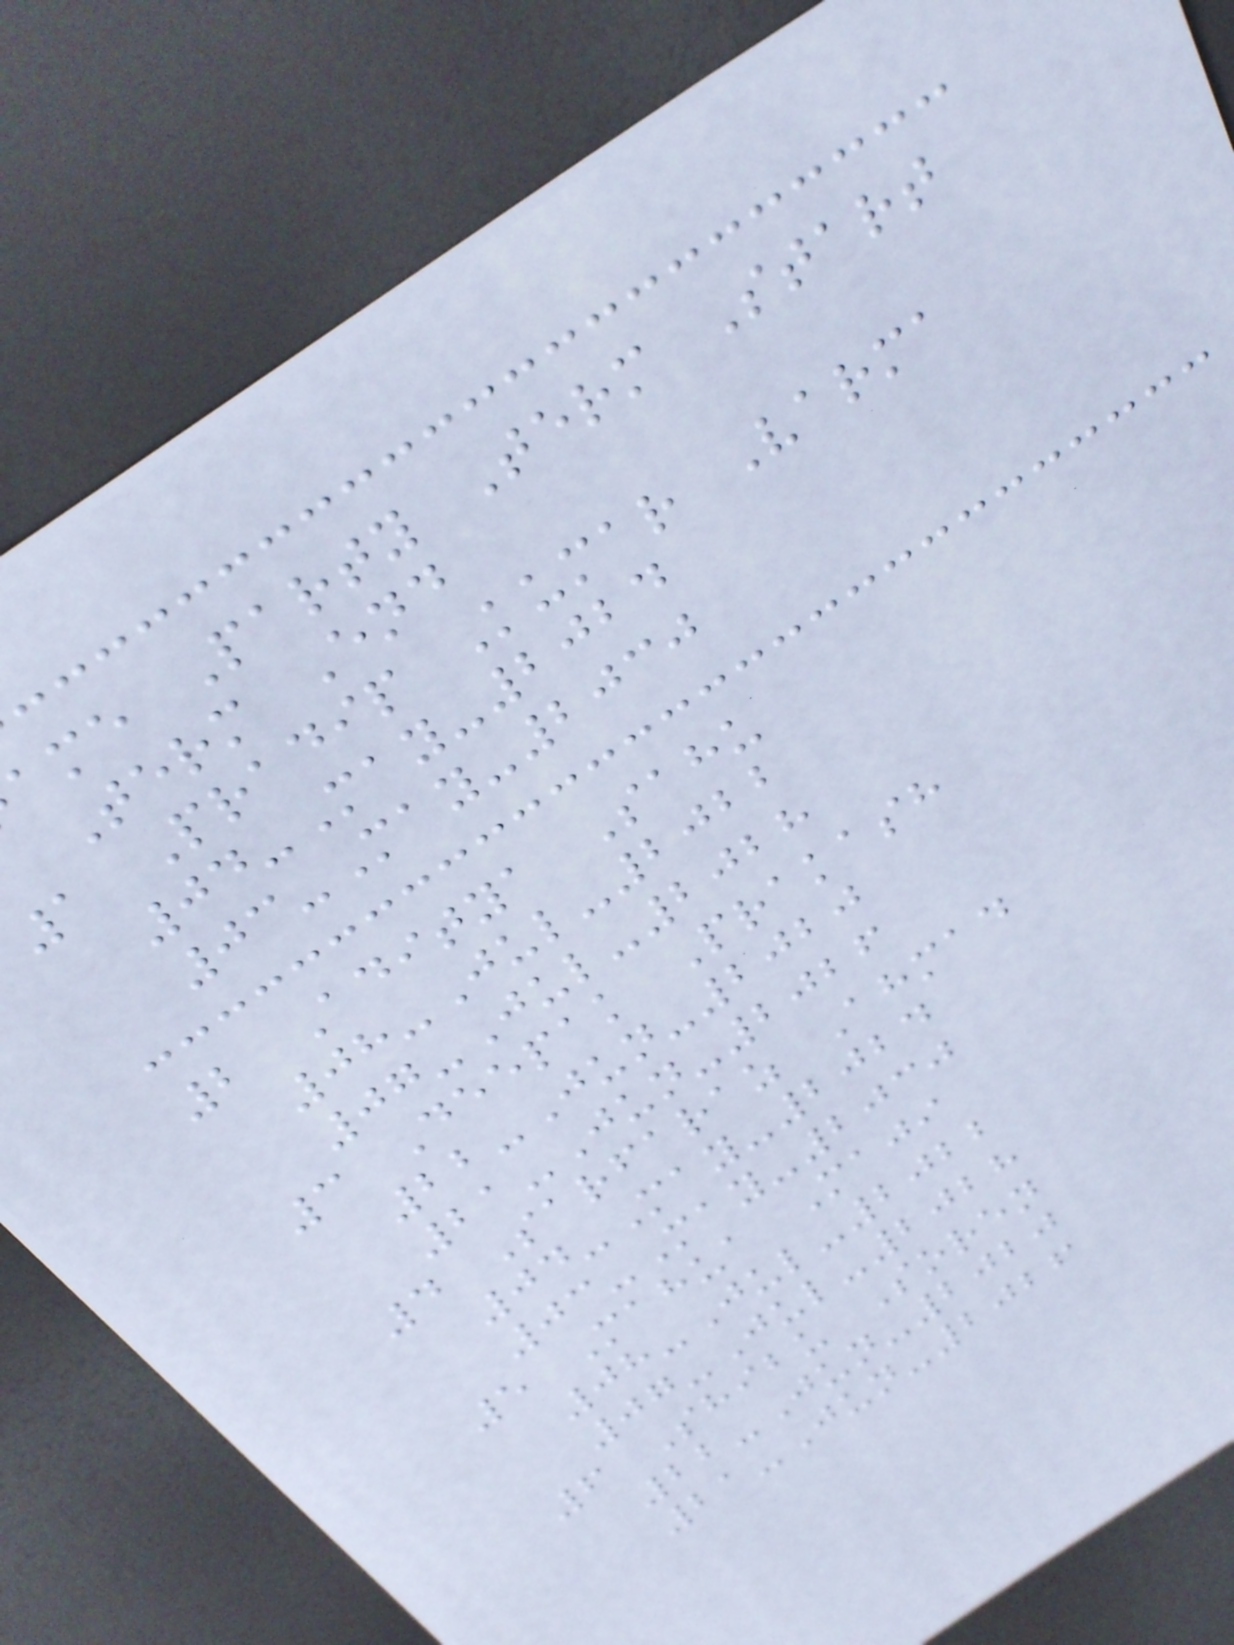ame Party Term Start
Term End
1 Pradip Kumar Varma
04-May-2024
03-May-2030
2 Aditya Sahu
08-Jul-2022
07-Jul-2028
3 Deepak Prakash
22-Jun-2020
21-Jun-2026
4 Sarfaraz Ahmad
04-May-2024
03-May-2030
5 Mahua Maji
08-Jul-2022
07-Jul-2028
6 Shibu Soren
22-Jun-2020
21-Jun-2026
